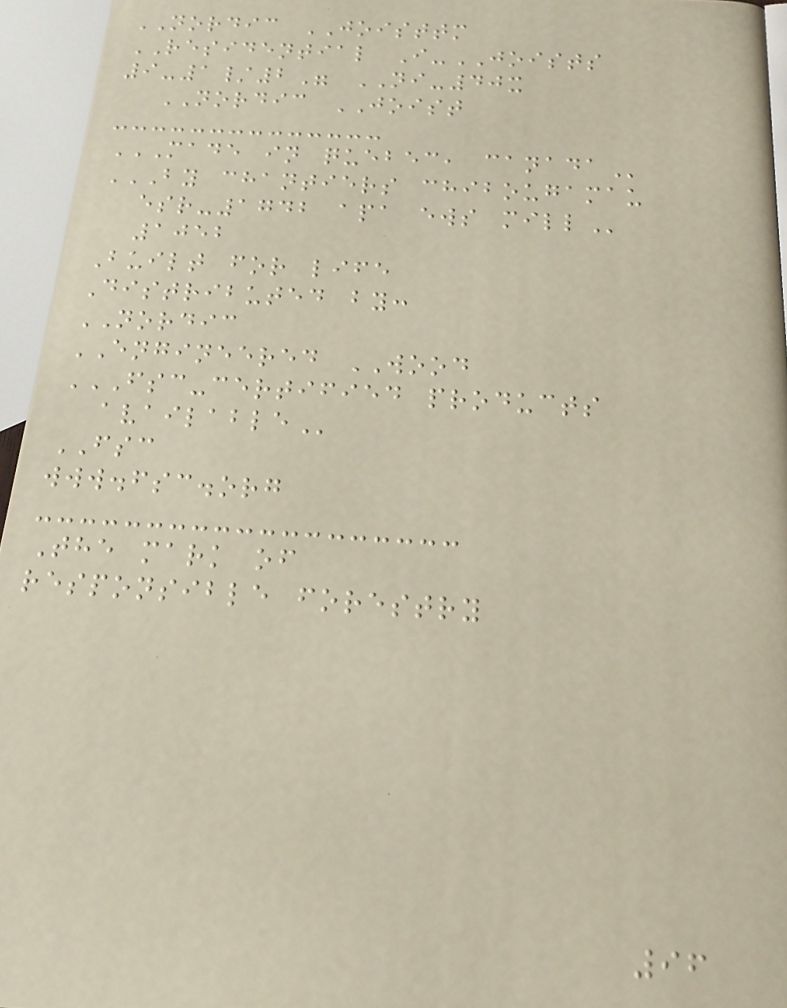NORDIC JOISTTM
RESIDENTIAL I-JOISTS
9-1/2" NI-40x
NORDIC JOIST
MADE IN QUEBEC, CANADA
BY CHANTIERS CHIBOUGAMAU
ESR-1742 APA EWS MILL
1052
Built for life
Distributed by:
NORDIC
ENGINEERED WOOD
FSC-CERTIFIED PRODUCTS
AVAILABLE
FSC
www.fsc.org
The mark of
responsible forestry
96
